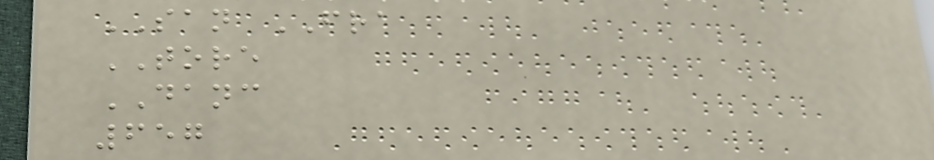SAN FRA
TORE
DANC
657
